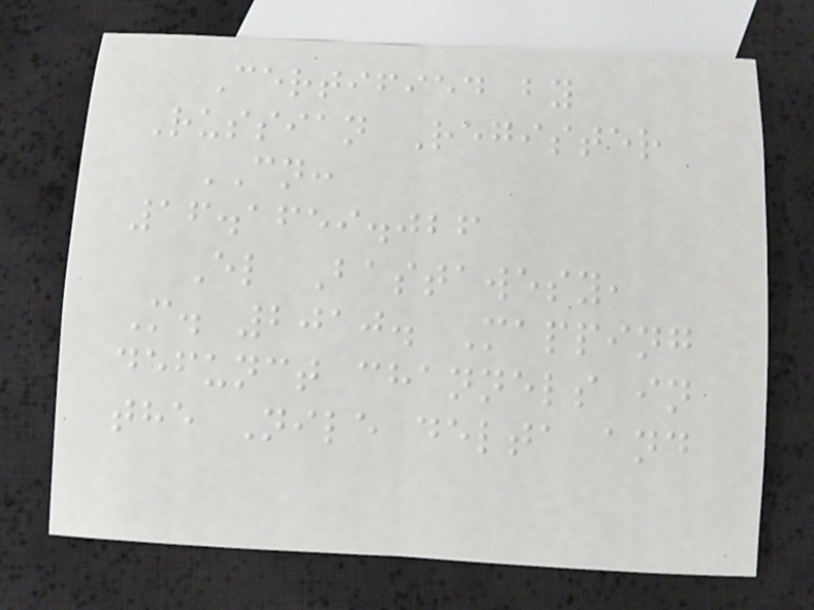Certified by
Russian Register
CN:
16.1659.026
El Bastawesy,
M. 2010. Mapping
defunct channels in
the Nile delta and
